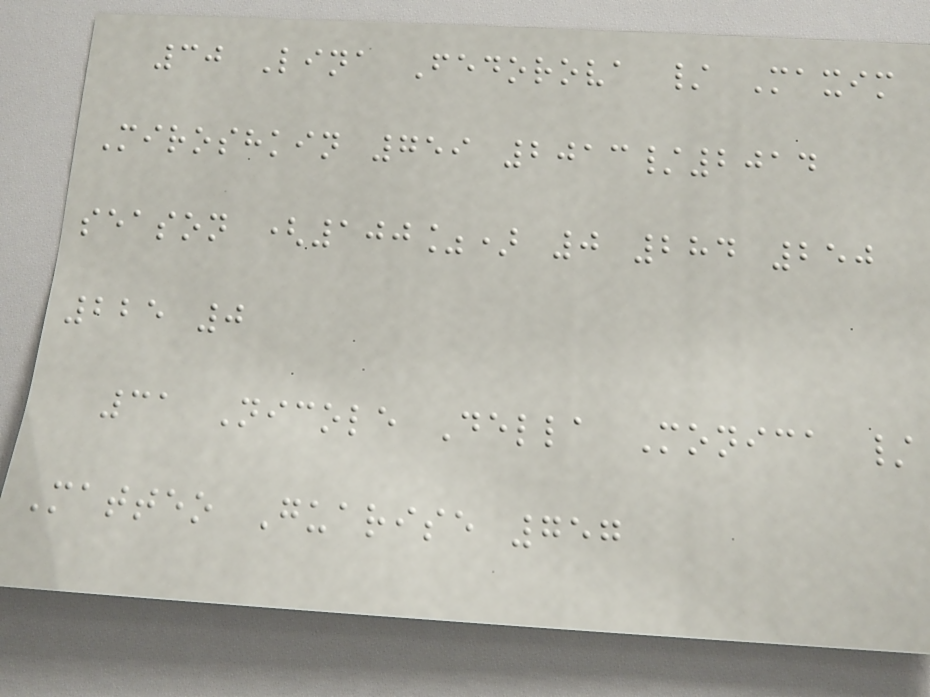30 Lina Fedorova / Maxim
Miroshkin 759 2013/2014
season (100%) 0 284 250
225 0
31 Nicole Della Monica /
Matteo Guarise 757
